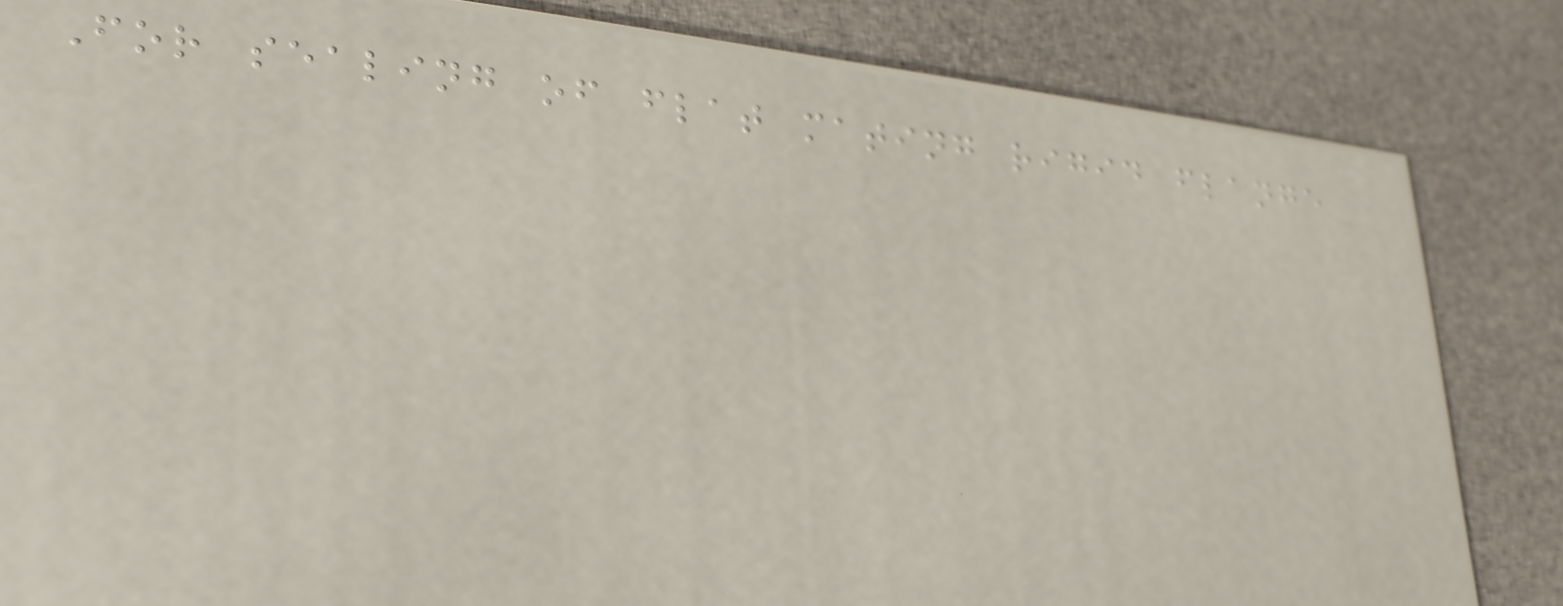For sealing of flat mating rigid flange
